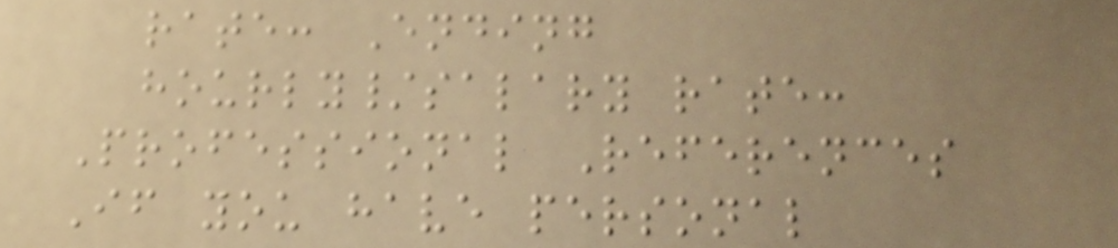rate: Ending
hourly/salary rate:
Professional References
If you have personal
